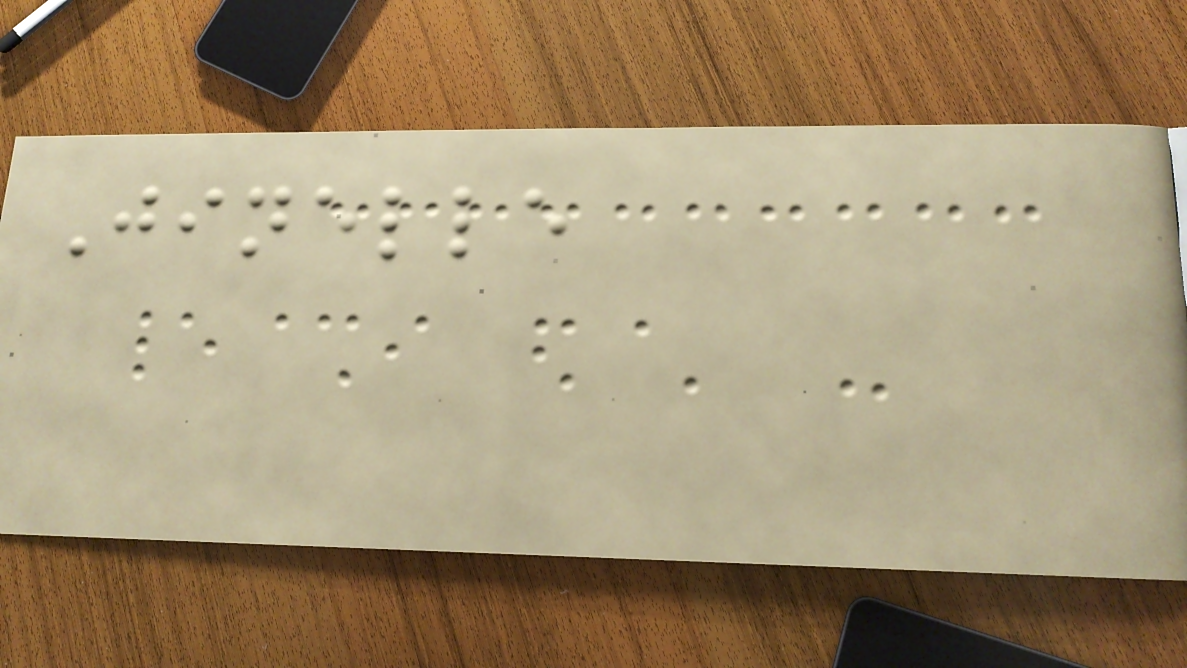Jinelle
